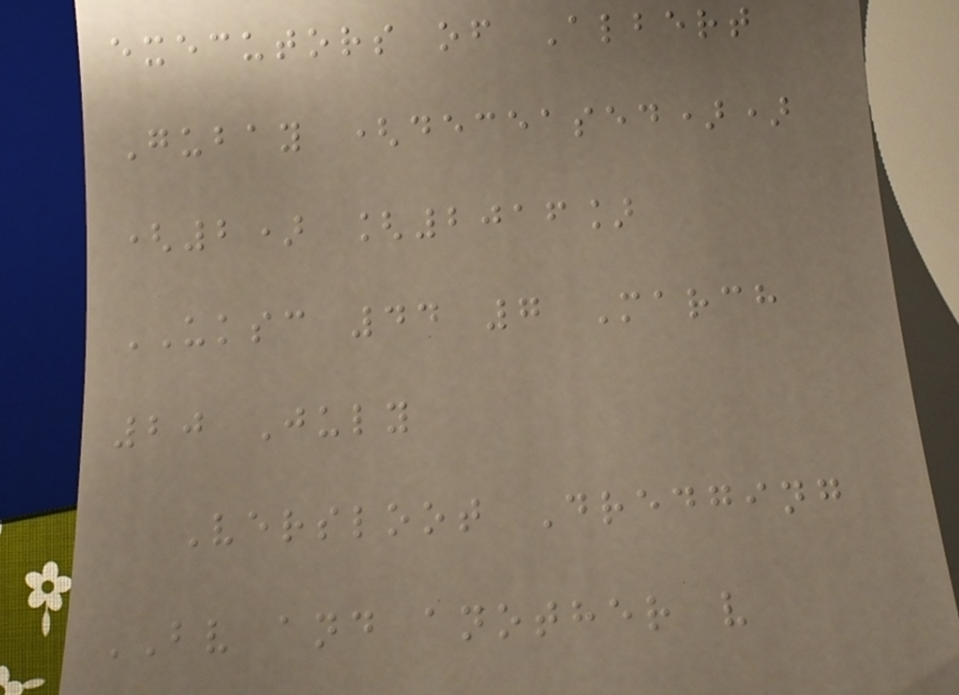executors of Albert
Gubay (deceased))
(2) [2016]
UKSC 44 7 March
20 July
Versloot Dredging
BV and another v
